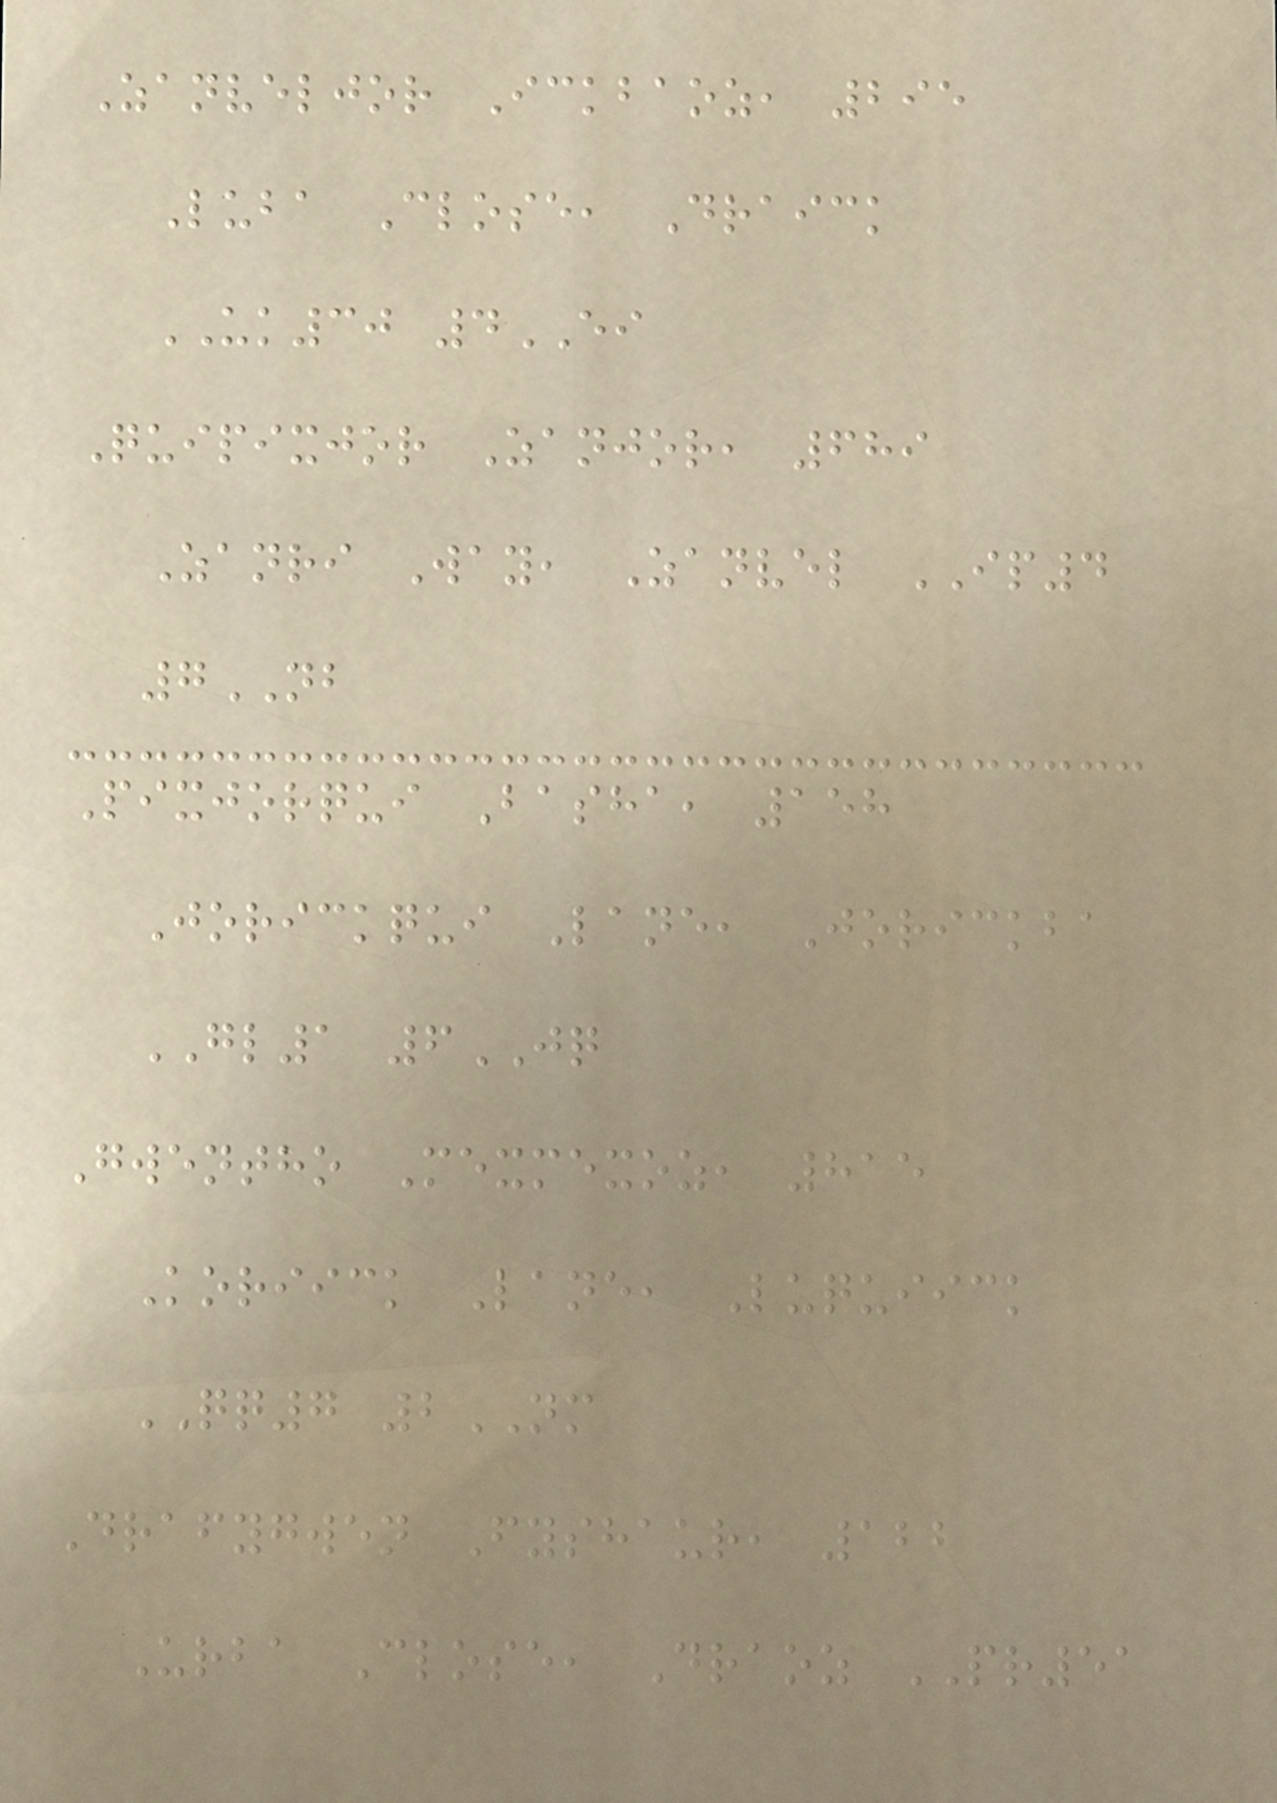Zanveljor Ickbaoz, 295
Luba Close, Draick
UK30 4EI
Quipixjor Zanjor, 689
Zanri Way, Zanvel IP4
7NB
Pixjorqui Basha, 158
Jorickqui Lane, Jorickba
GL1 6JQ
Gwentho Mexmexoz, 815
Koriick Lane, Luquiick
QQ7 2NM
Drafygwen Fyshaur, 122
Urba Close, Draoz PR51
